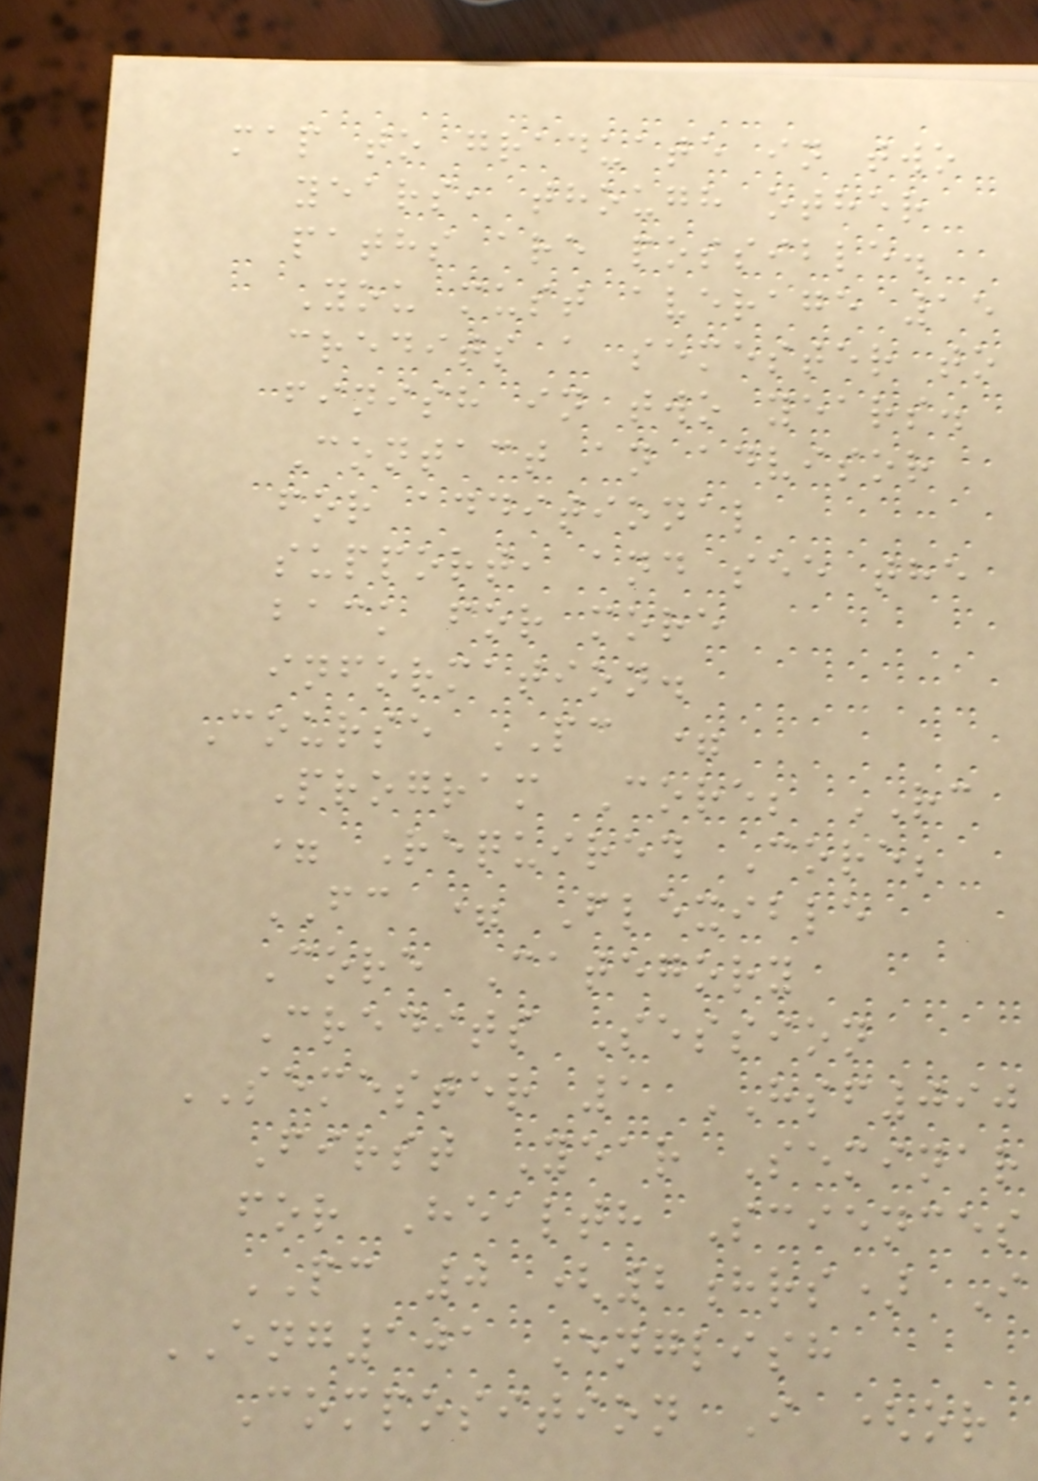map to graduate in two
years, though other
paths are possible.
You must average 15
credits a semester to
finish in two years.
Contact an advisor
for additional
support, and see the
back for more
information.
Course PC =
Program Core; RC
= Required Core;
FC = Flexible
Core Category
Credits Session
SEMESTER 1 HSF090
First Year Seminar
for Health Sciences
PC 0 (2hrs) I
ENG101 English
Composition I (or
